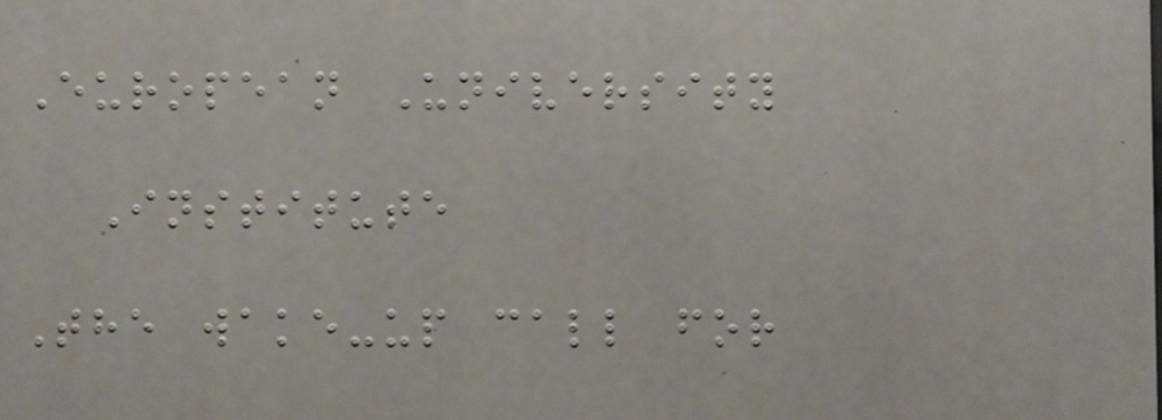European University
Institute
The wake-up call for
